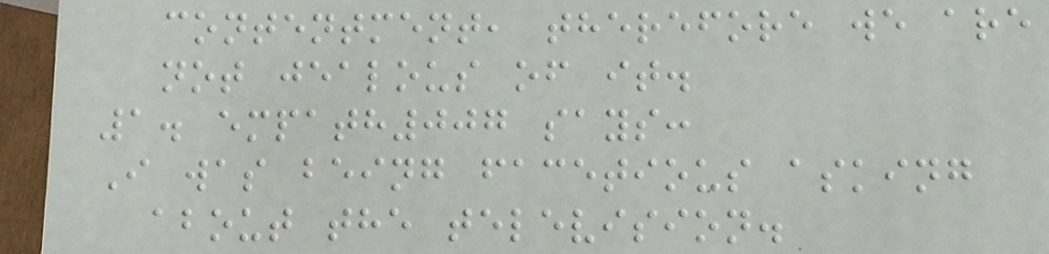contentment, therefore we are
not jealous of it.
1. empath007 says:
I was being facetious asking
about the television.
